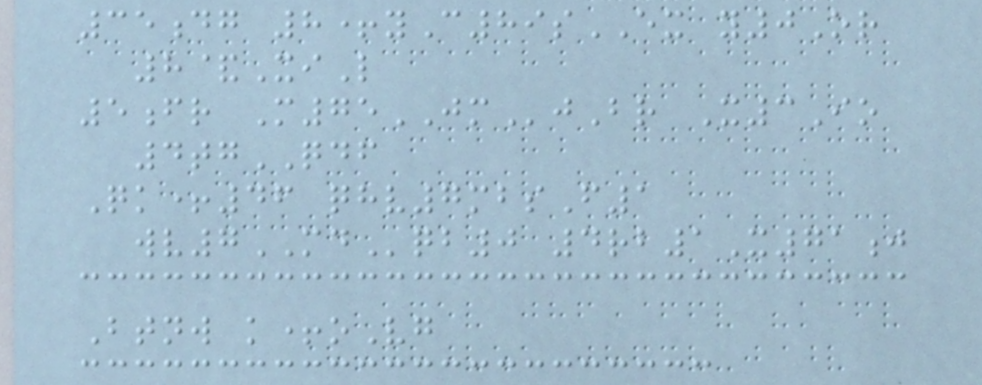35dg 8+yC89sEX y0Or
8&XiL
5fr M75JMjBr X3Io
4tgQDF
Qk+46 qhv7mbsF1
wv7MDqb0 4rb1X71j
Btnw k+oVg
